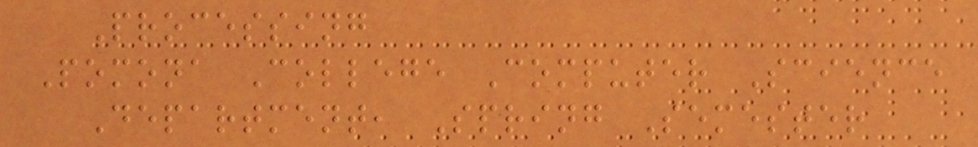Processing
Pomona College Computer Science
Department, Spring Semester
